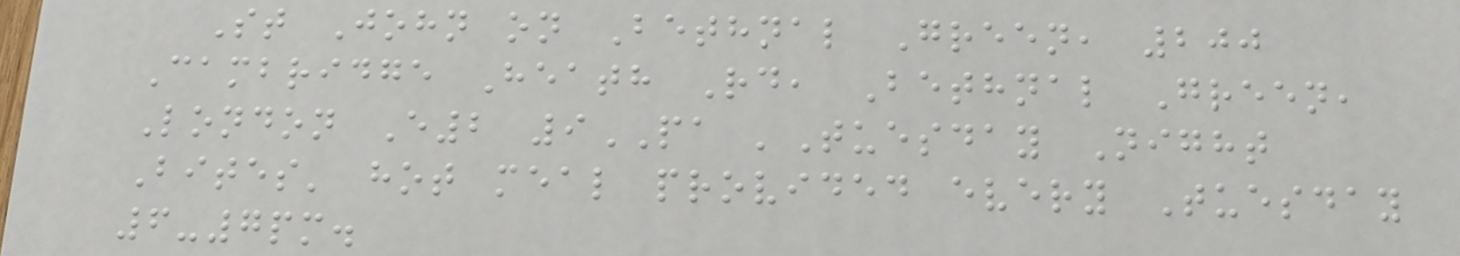St John on Bethnal Green, 200
Cambridge Heath Rd, Bethnal Green,
London E2 9PA 'Tuesday Night
Bites' hot meal provided every Tuesday
6-7pm.
